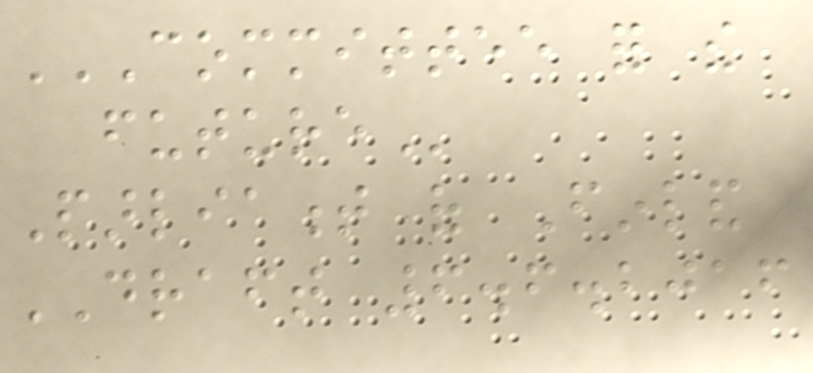COMMITTEE FOR THE
FUTURE
Parliament of Finland
DRAFT 6.6.2016
